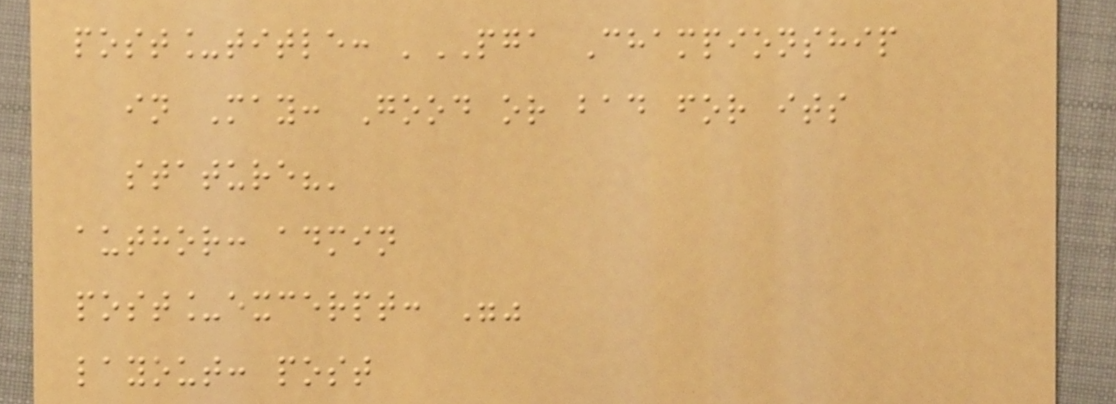post_title: 'PGA Championship
in May: Good or bad for its
stature?'
author: admin
post_excerpt: ""
layout: post
